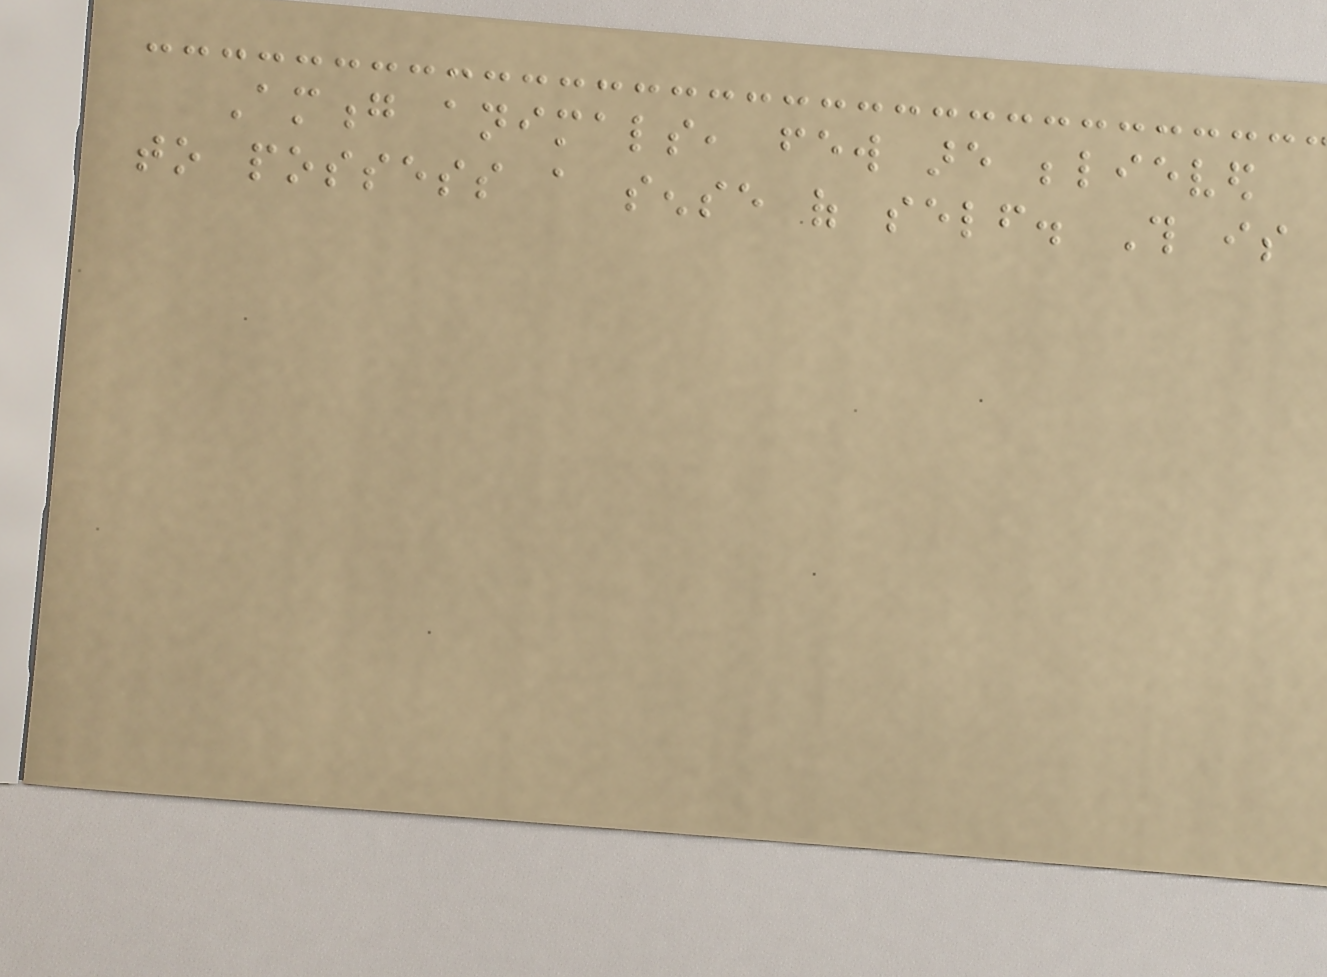Among animals, few are believed
to possess a sense of self. This is
